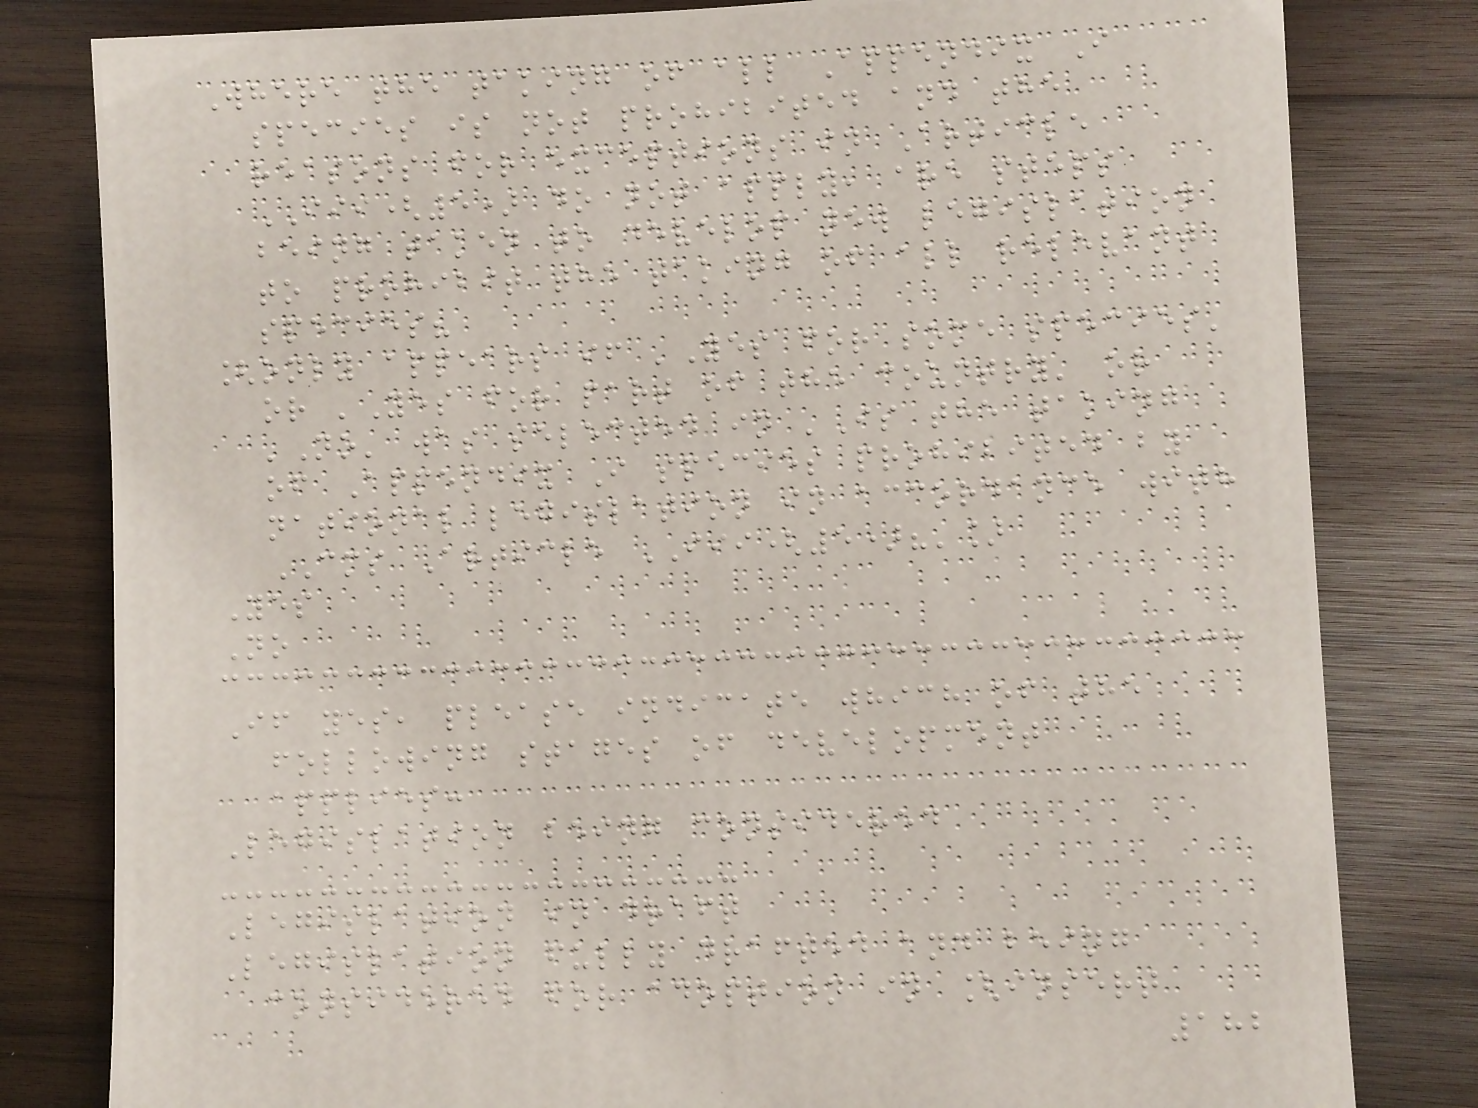Where the taking of all Appendix I
species is not prohibited and the
reasons for exceptions in Article
III(5) do not apply, are steps
being taken to develop new legislation
to prohibit the taking of all relevant
species?
[only appears if 'Yes for some species'
or 'Yes for part of the country' or
'No' was selected in 'Is the taking
of Appendix I species prohibited by
national legislation in accordance with
CMS Article III(5)?']
Yes
No
If yes, please indicate which of the
following stages of development
applies:
Legislation being considered
Legislation in draft
Legislation fully drafted and being
considered for adoption in [insert
182
